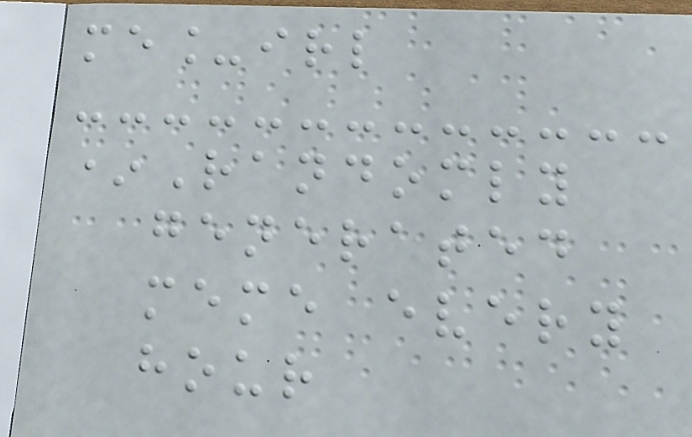me_irl
*Randomly
generated
meme every
hour
